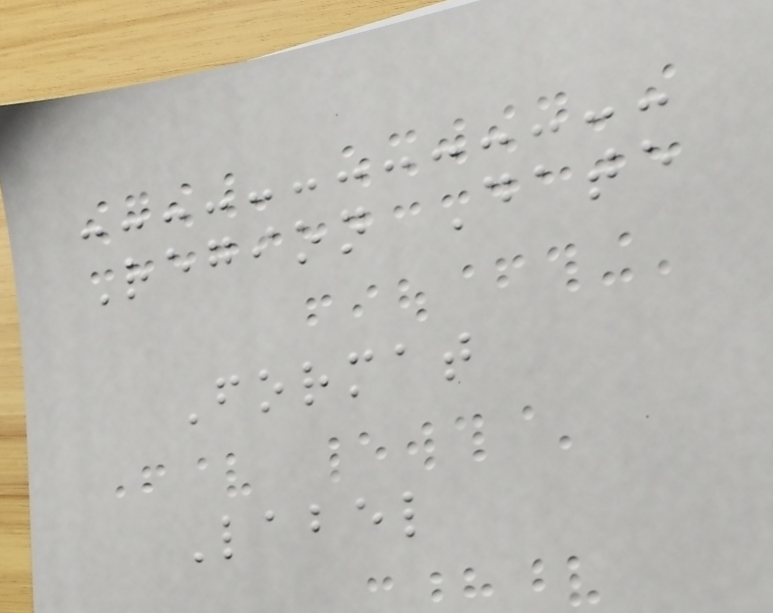Region Date
Format
Label
